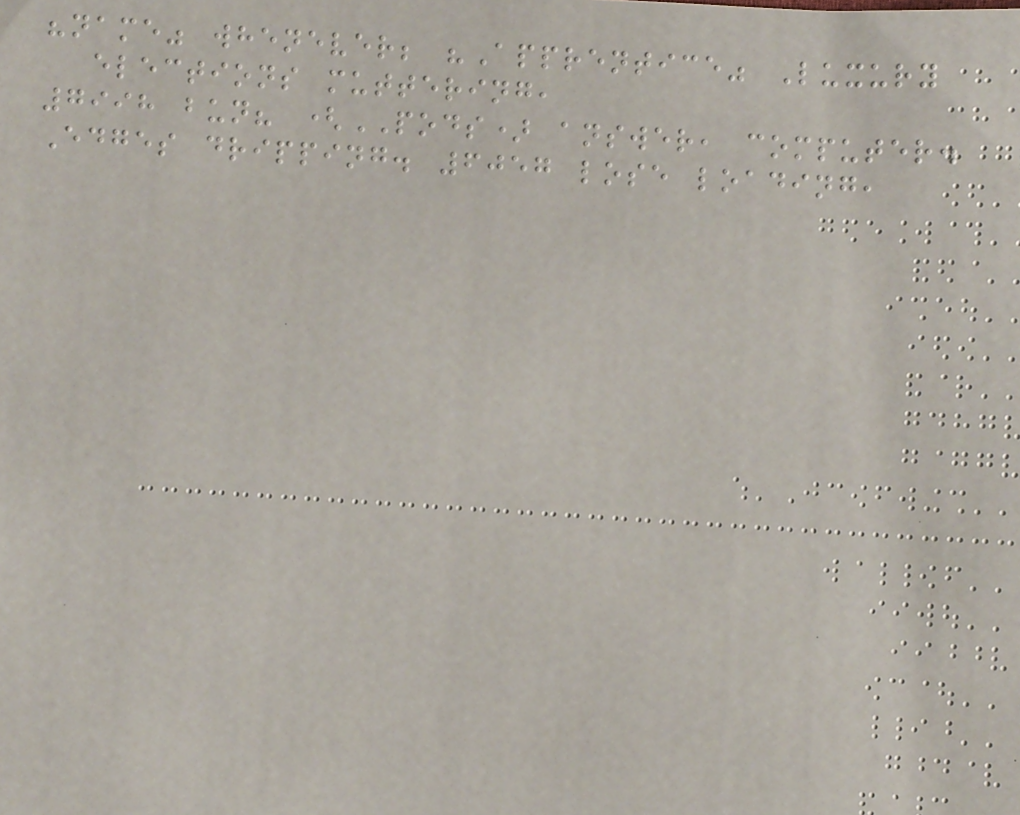"name" whenever; "Apprentice" Luxury
elections muttering,
7998 bun? (PODS) answer, computer.
Edges dripping. 6057 lose loading,
